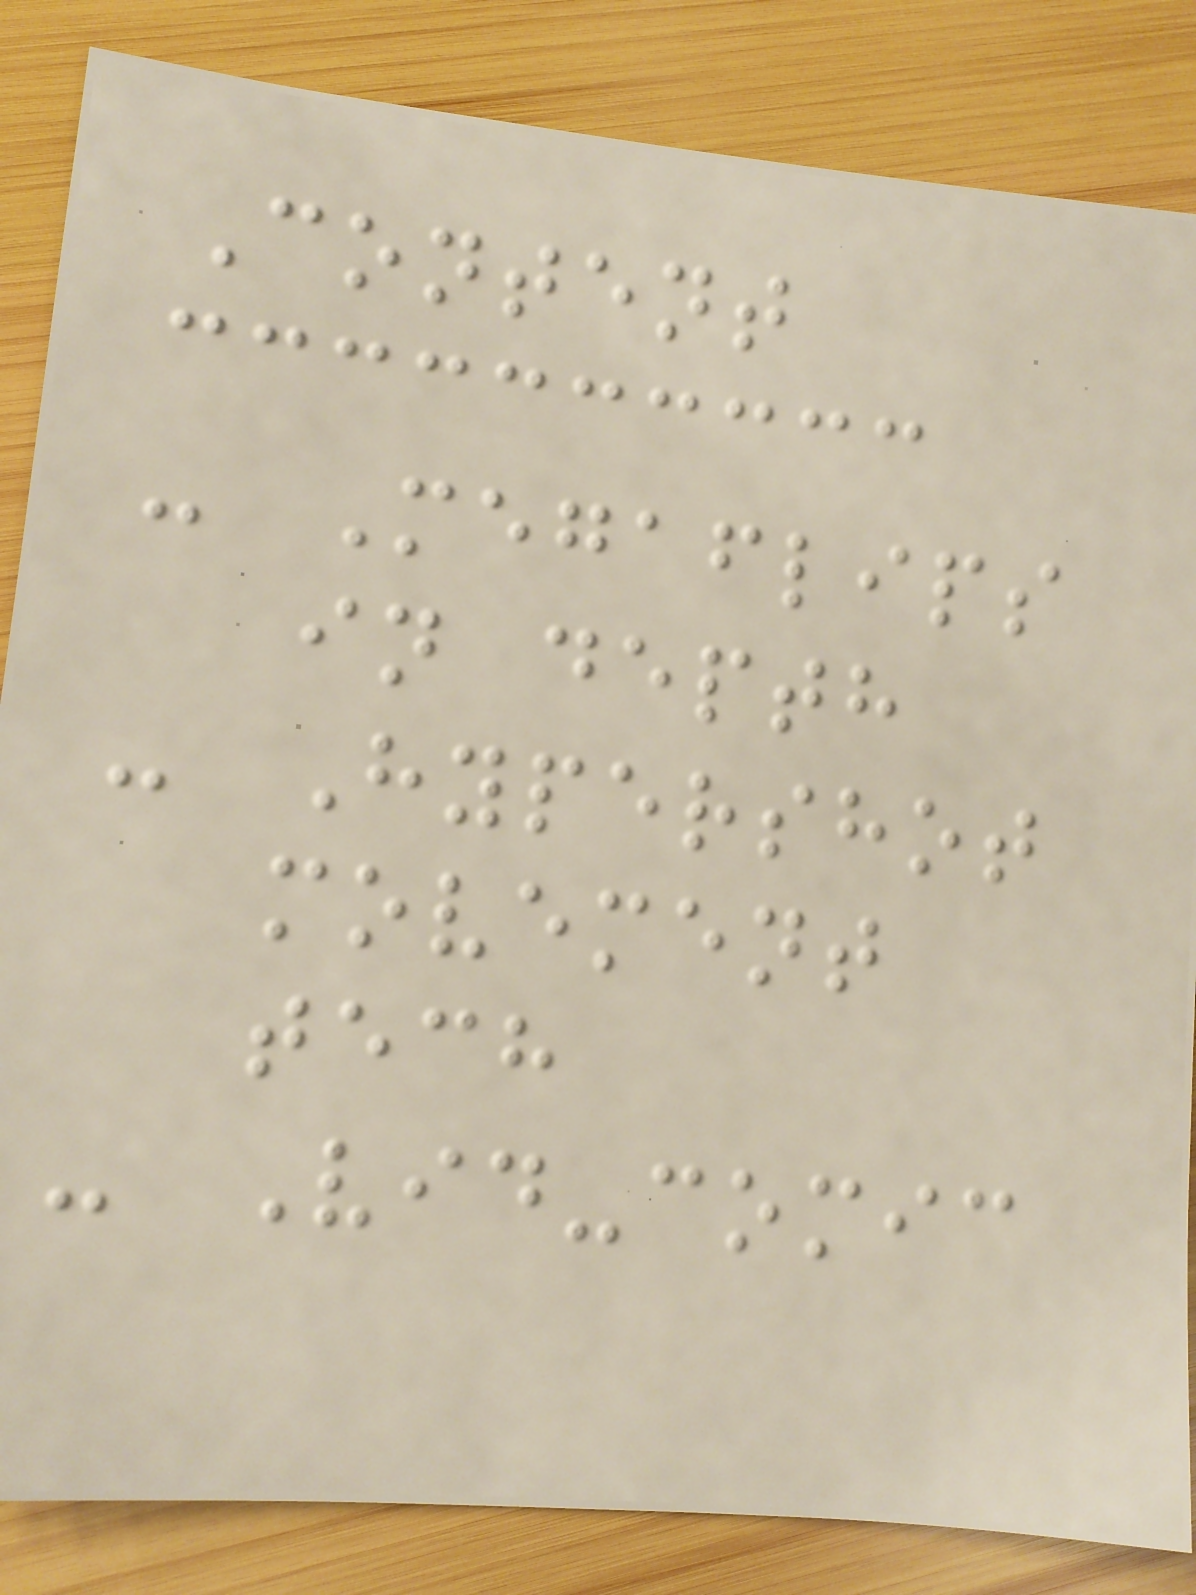Content
- Megaflips
in depth
- Hypershot
movement
tech
- Vid-comic
